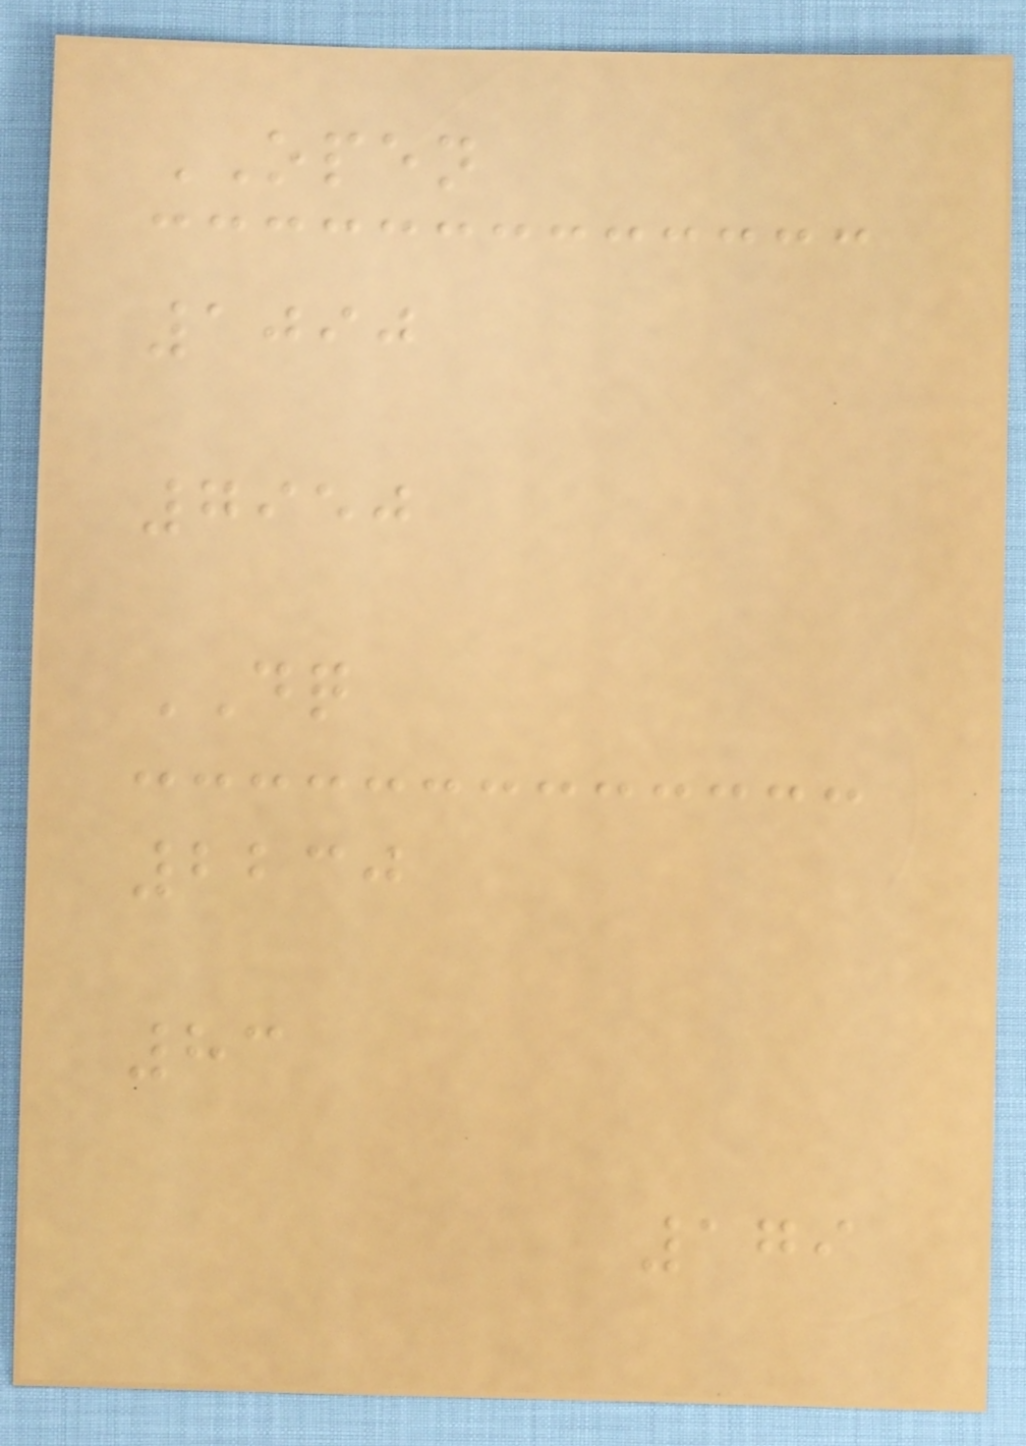OPEN
1090
7950
DQ
2230
83
179
